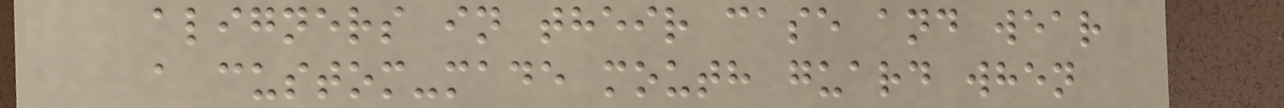aligners in their case and wear
a custom-made mouth guard when
